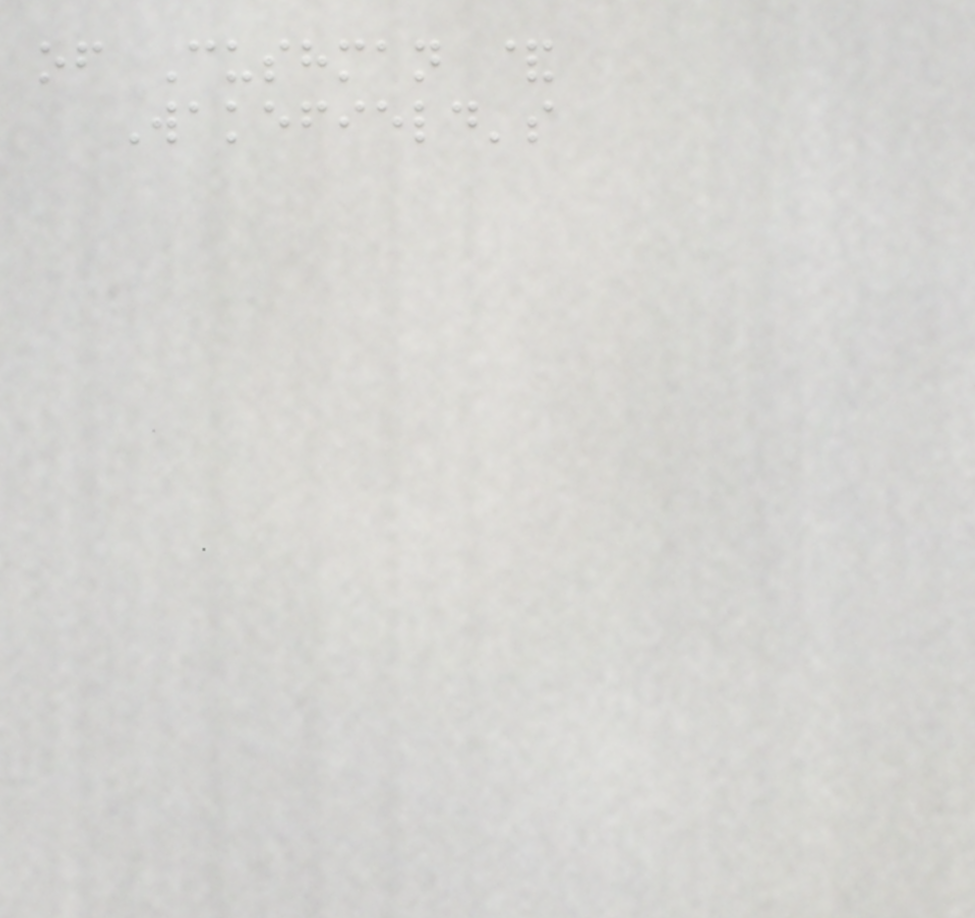of Cushman &
Wakefield's
